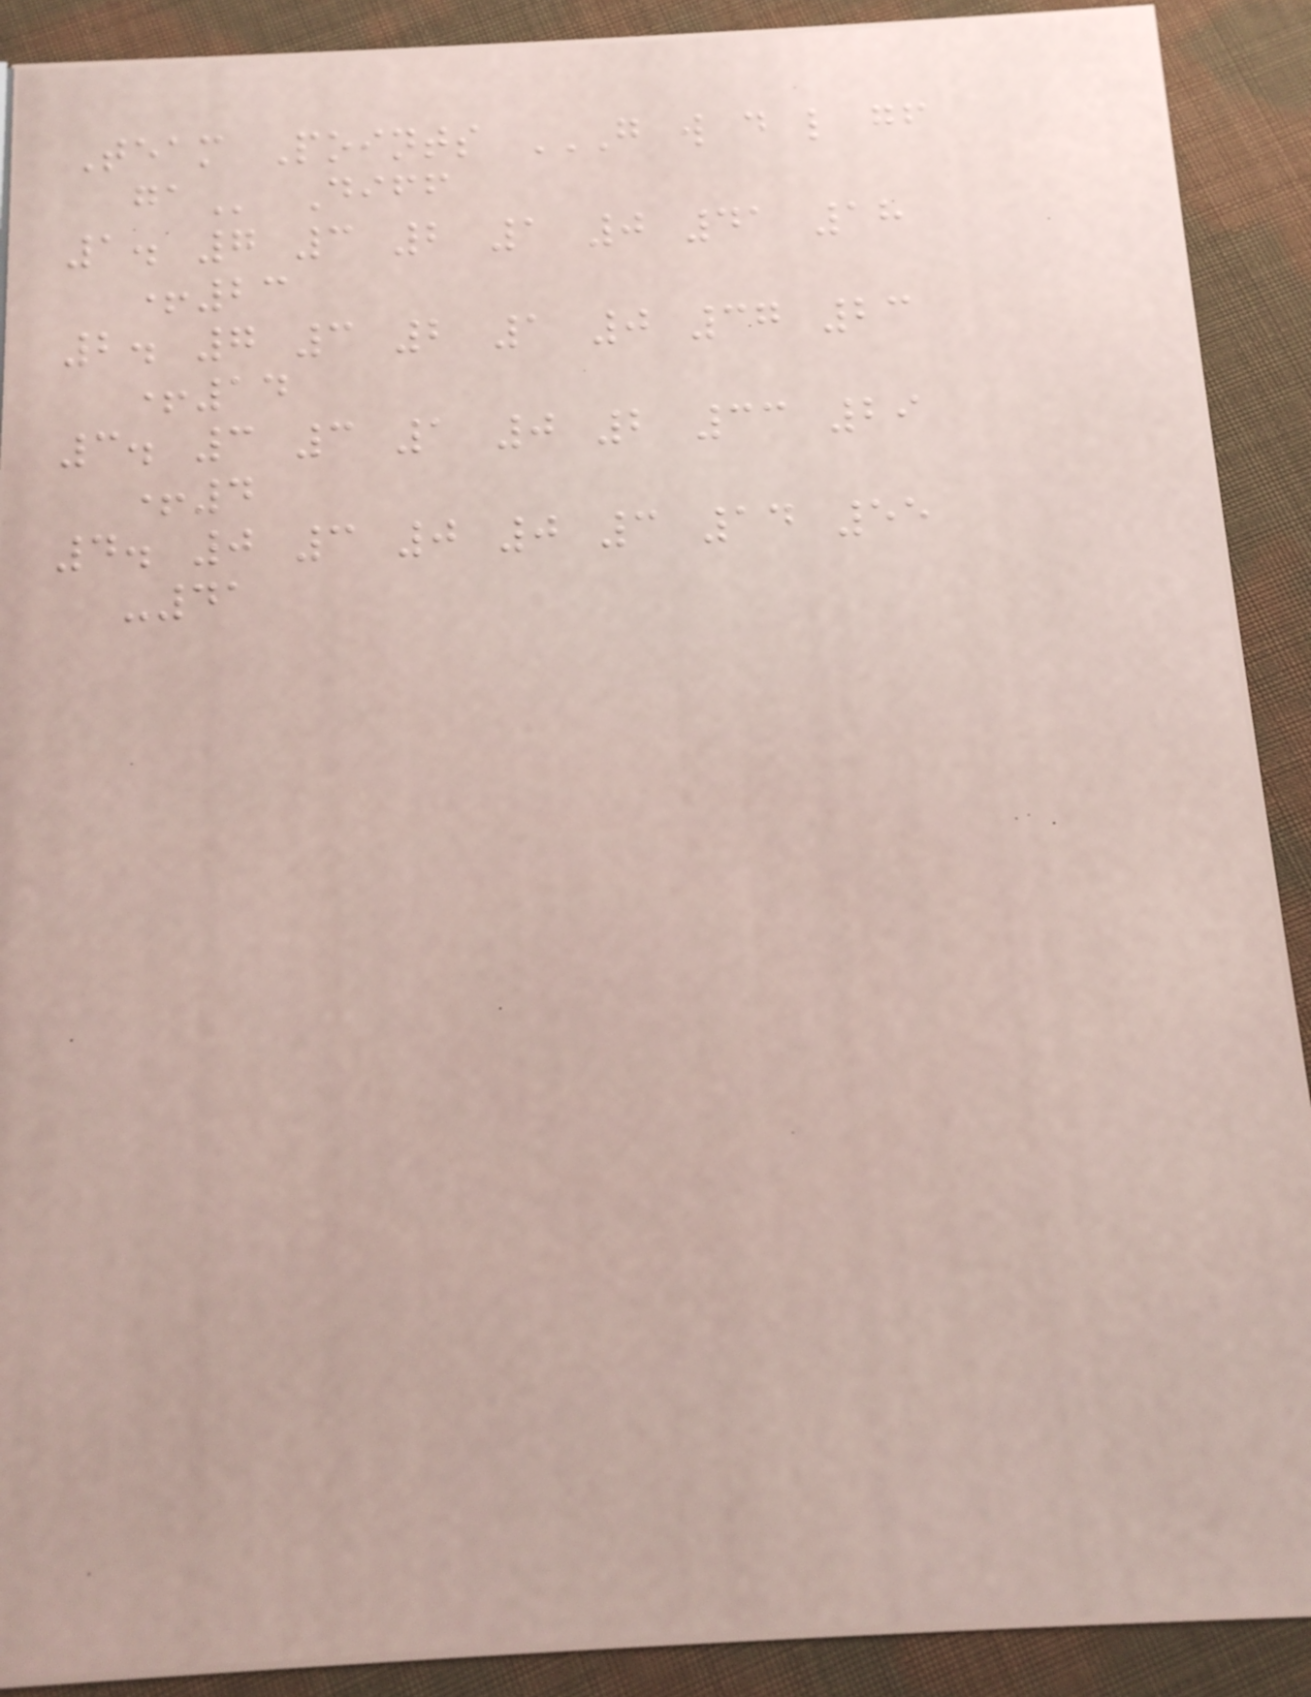Team Points G W D L GF
GA Diff
1. 7 3 2 1 0 41 18
+23
2. 7 3 2 1 0 37 23
+14
3. 3 3 1 0 2 33 29
+4
4. 0 3 0 0 3 14 55
-41
